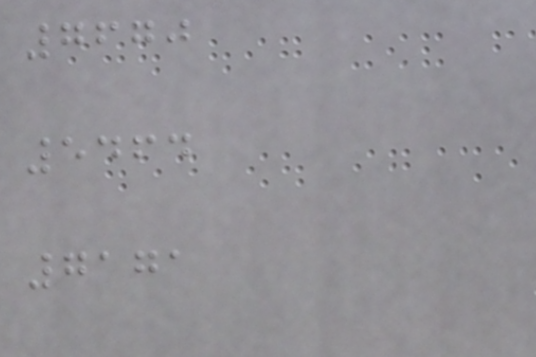7670
5464
7171
